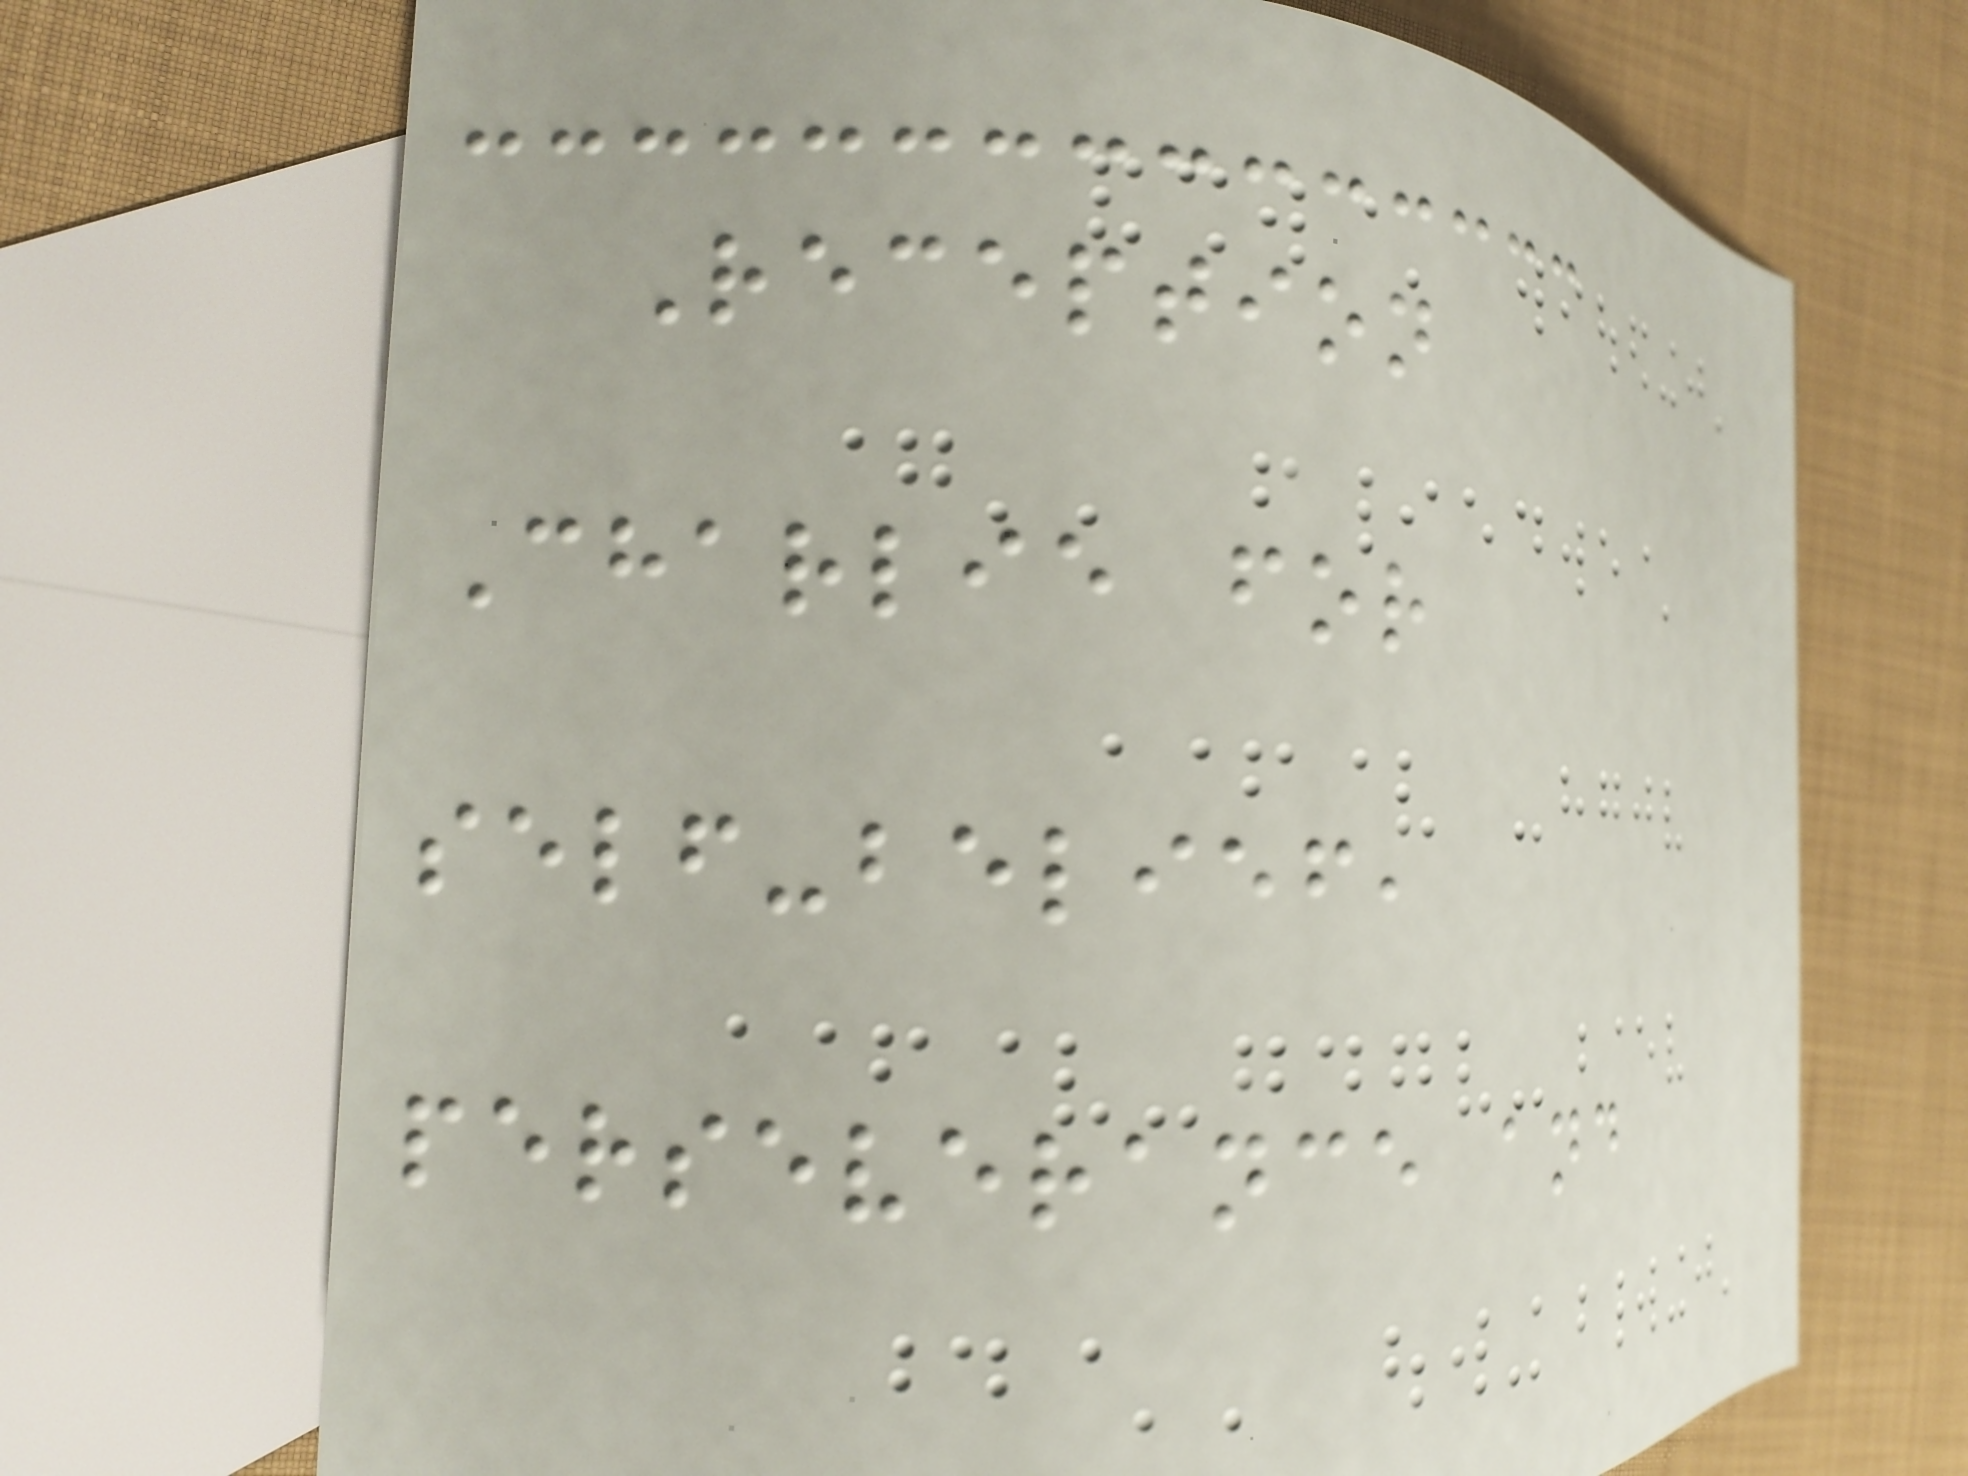Reception
Charlie for
self-belief,
perseverance and
